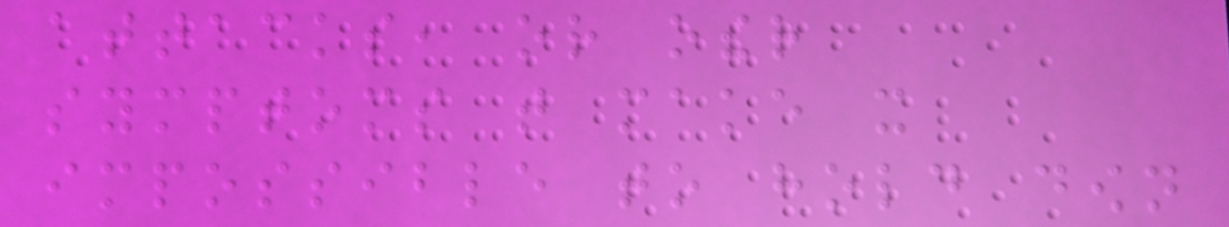attacks, or other
symptoms that make it
impossible to hold down
